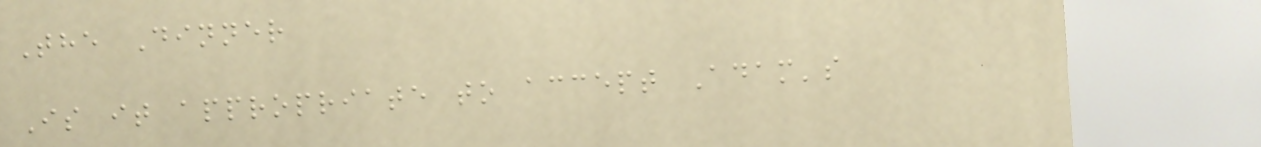The Dinner
Is it appropriate to accept Adam's
